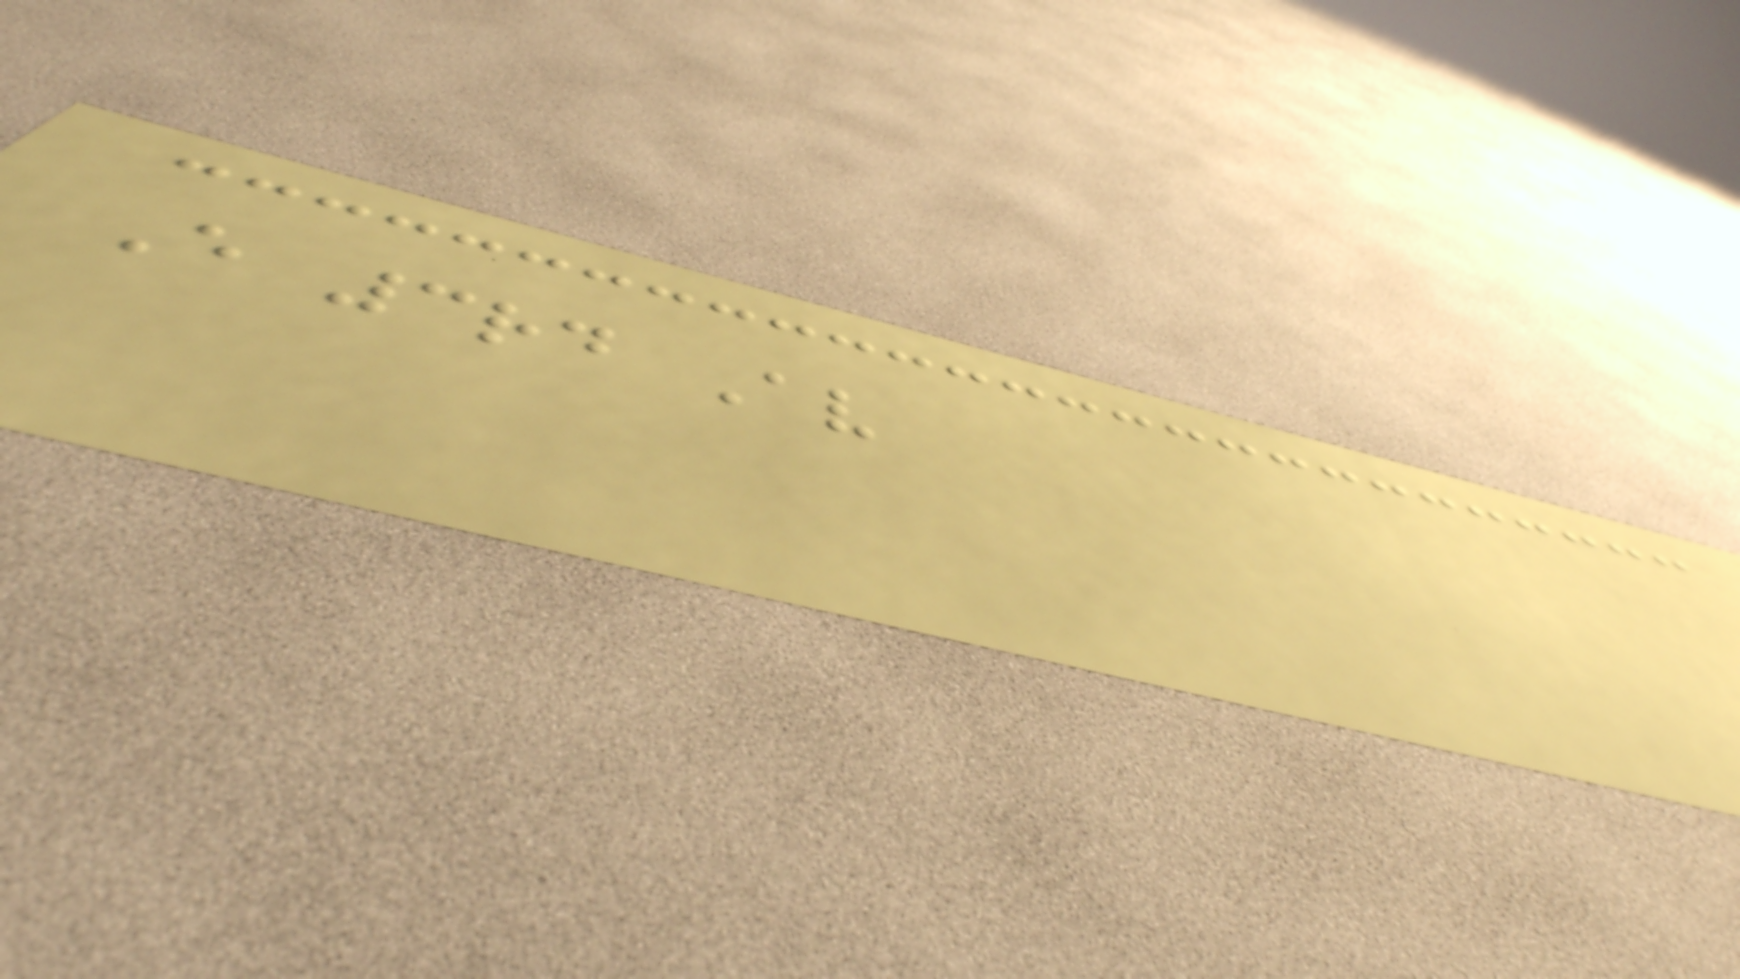E 3rd Av
